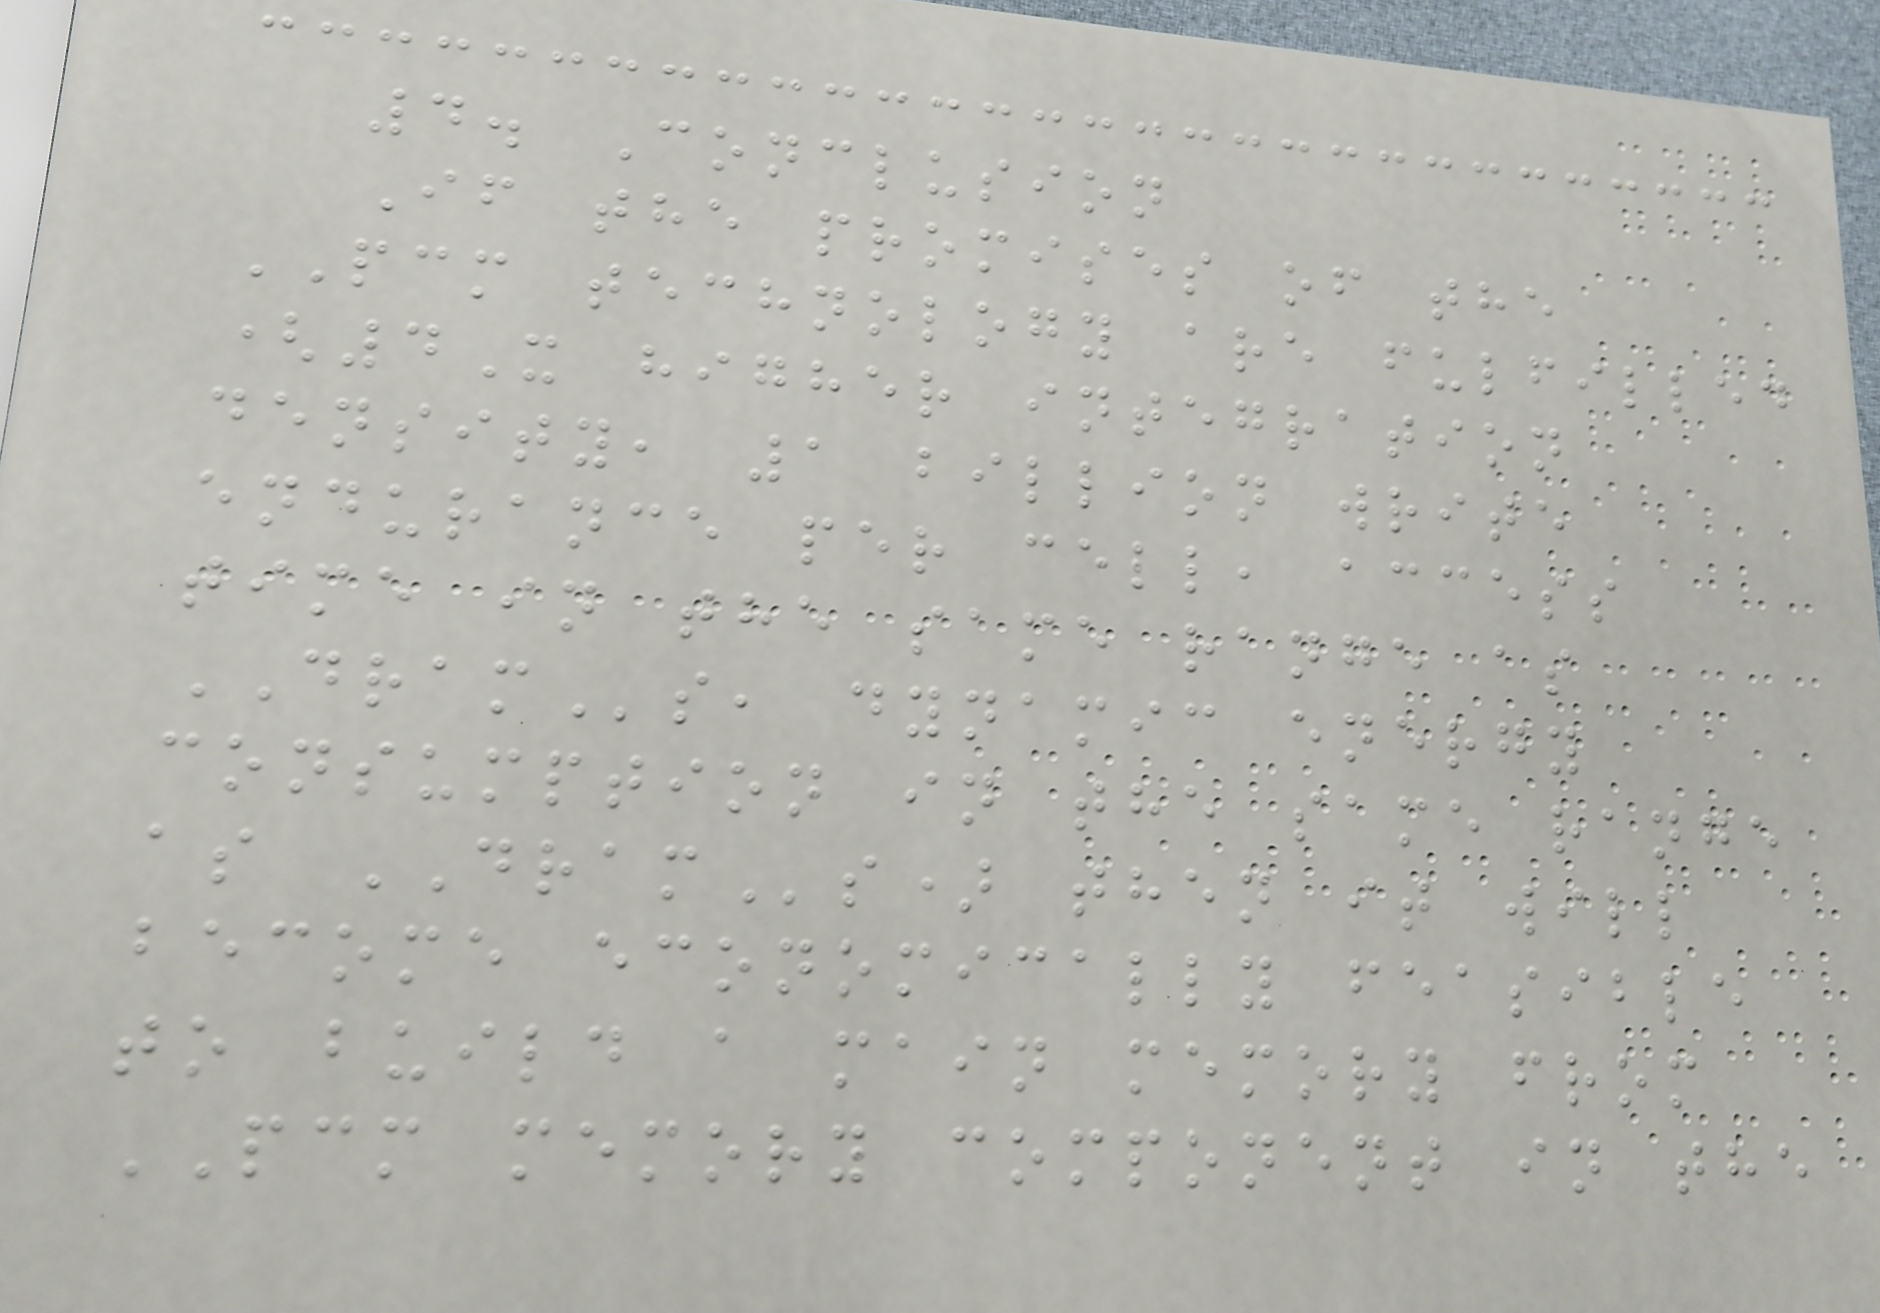4. Conclusion
If the promises of the
PCM technology are fulfilled
(4X higher integration
density, 1 billion write
endurance per cell, access
time in the same range as
DRAMs, dynamic energy
consumption in the same range
as DRAMs) then it will
become economically feasible
to build a main memory from
PCM memory component in the
